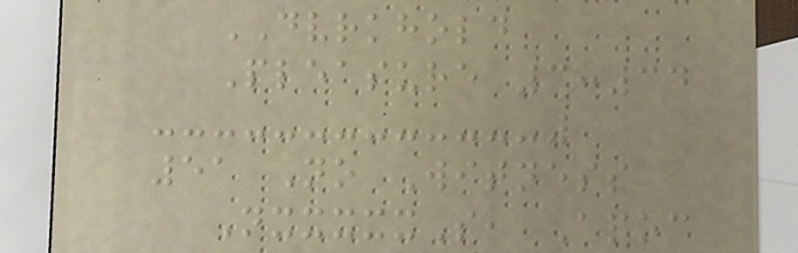DVRKHOLD
Pleasure 3:34
51 No Witness
NxxxxxS, Apoc
